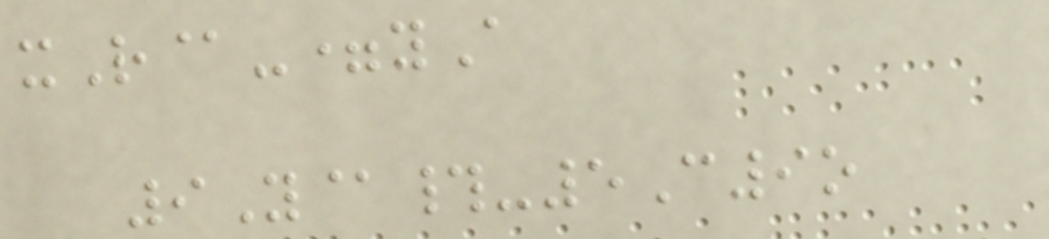xR@-=yA
9Y@#-5C9o
